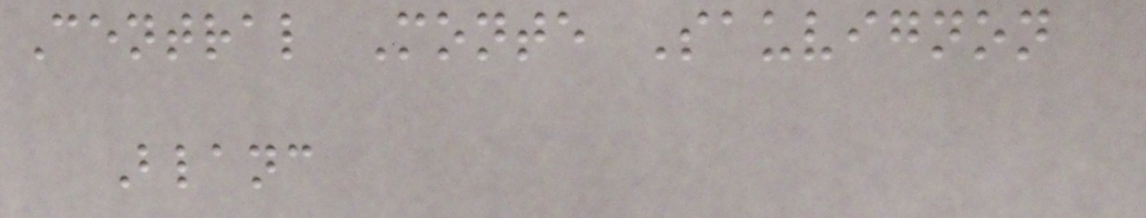Central Monte Sauvignon
Blanc
